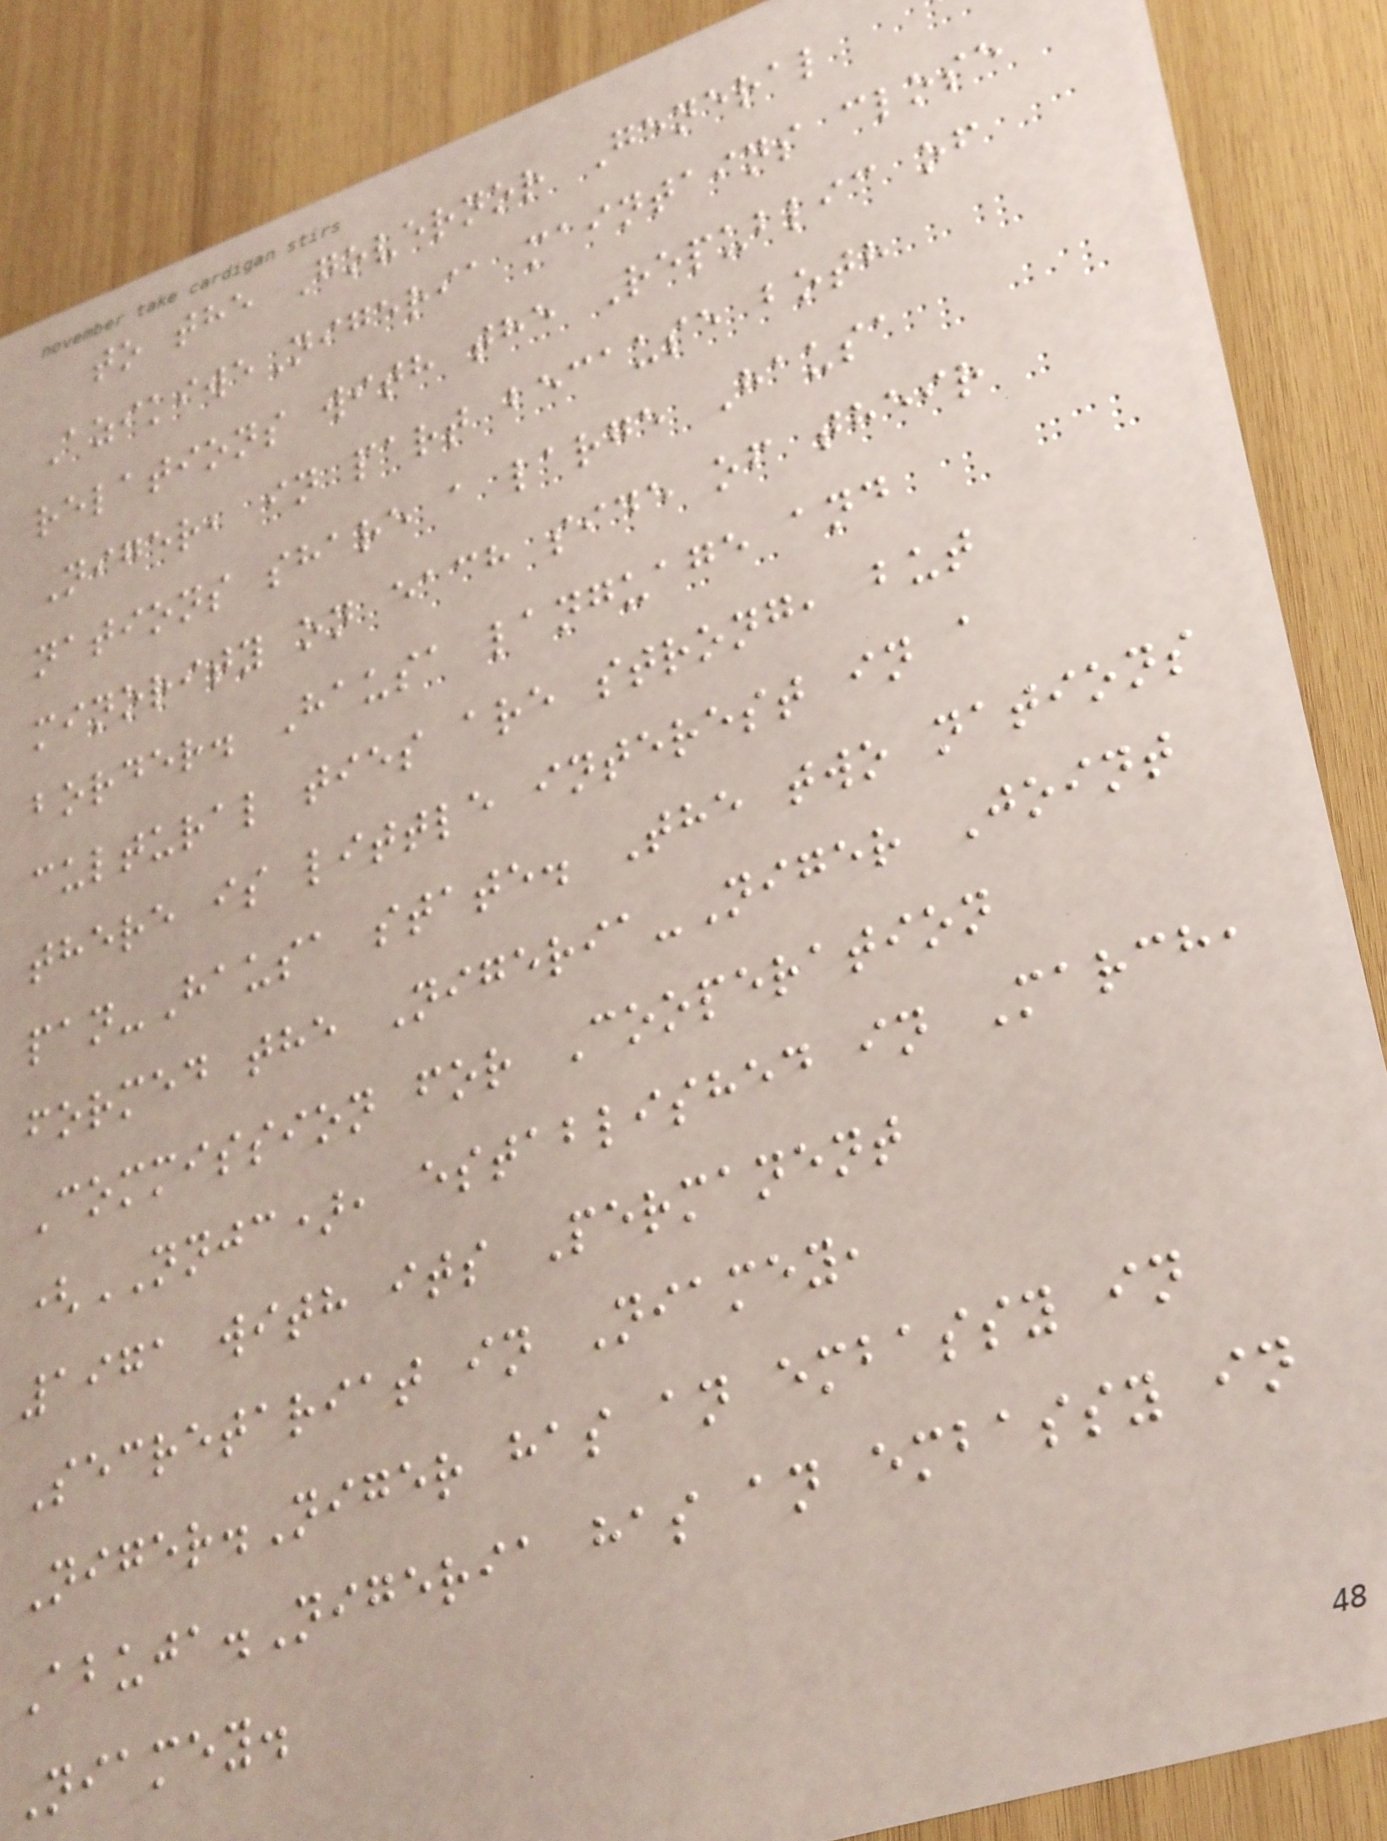to the Governor General
AzikiweNigeria maintains close
relations with the Republic of
Niger, in part because both
nations share a large Hausa
minority on each side of their
border. Hausa language and
cultural ties are strong, but
there is little interest in a
pan-Hausa state. The two nations
formed the Nigeria-Niger Joint
Commission for Cooperation
(NNJC), established in March,
1971 with its Permanent
Secretariat in Niamey,
Niger.Niger has an embassy in
Abuja.Nigeria has an embassy in
Niamey.
